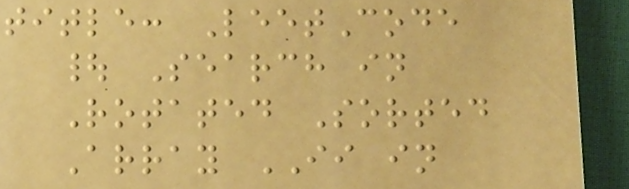title: LeetCode
| Search in
Rotated Sorted
Array II in
